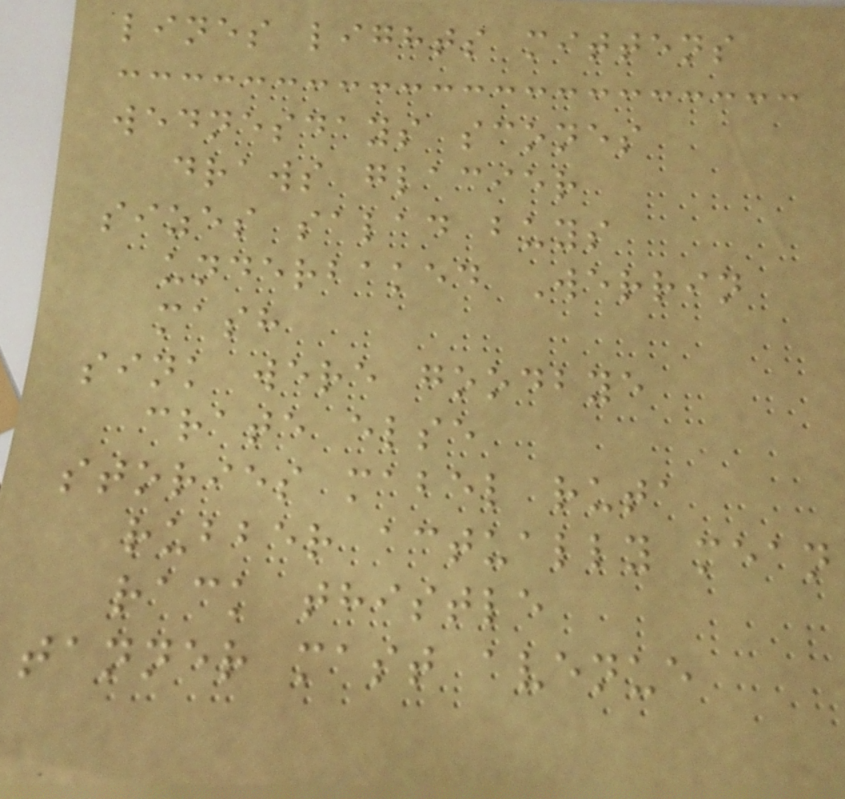lines lights mittens
wednesdays scones
draws glacier
sizes salad buys
underbaked Werrin
mash
sink were goodbye
crate else
stories mabel ruta
rubber actually mean
rack thistle
tanner mast avenue
